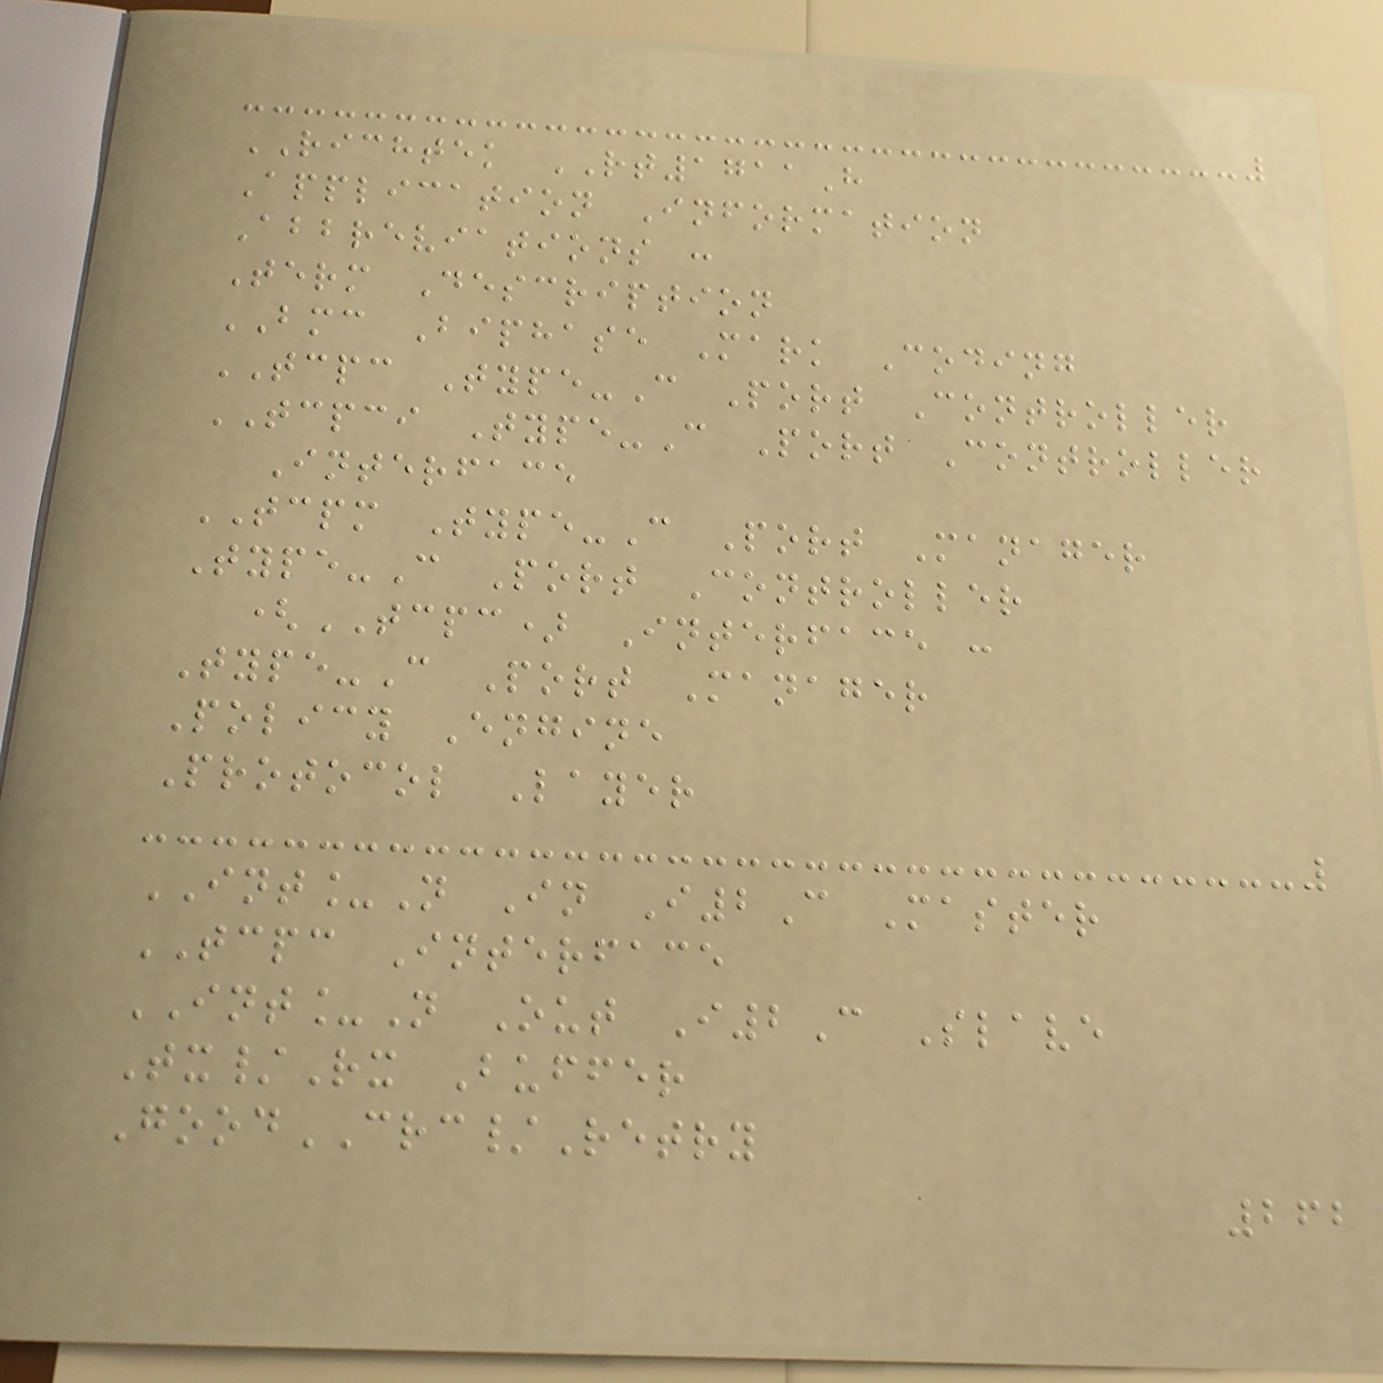RICHTEK RT1711H
Application Information
Abbreviations :
Term Description
BMC Biphase Mark Coding
TCPC Type-C Port Controller
TCPCI Type-C Port Controller
Interface
TCPM Type-C Port Manager
Type-C Port Controller
(TCPC) Interface :
Type-C Port Manager
Policy Engine
Protocol Layer
INT_N In I2C Master
TCPC Interface
INT_N Out I2C Slave
Tx/Rx Buffer
GoodCRC/Retry
262
